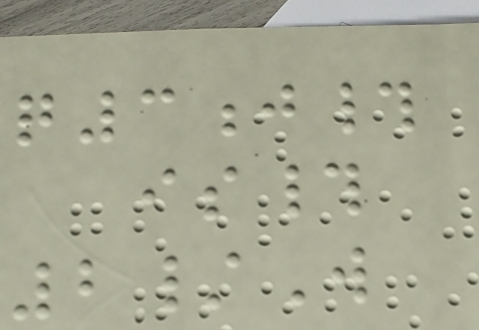q3j#
is#
2/W
